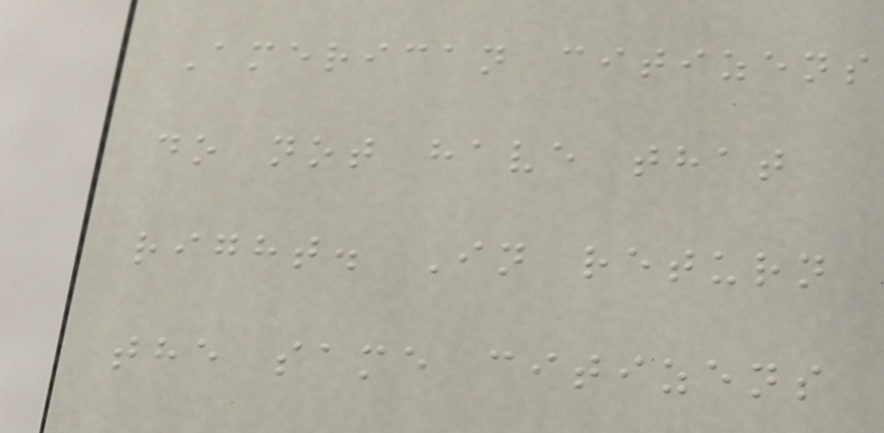American citizens
do not have that
right. In return
the same citizens
